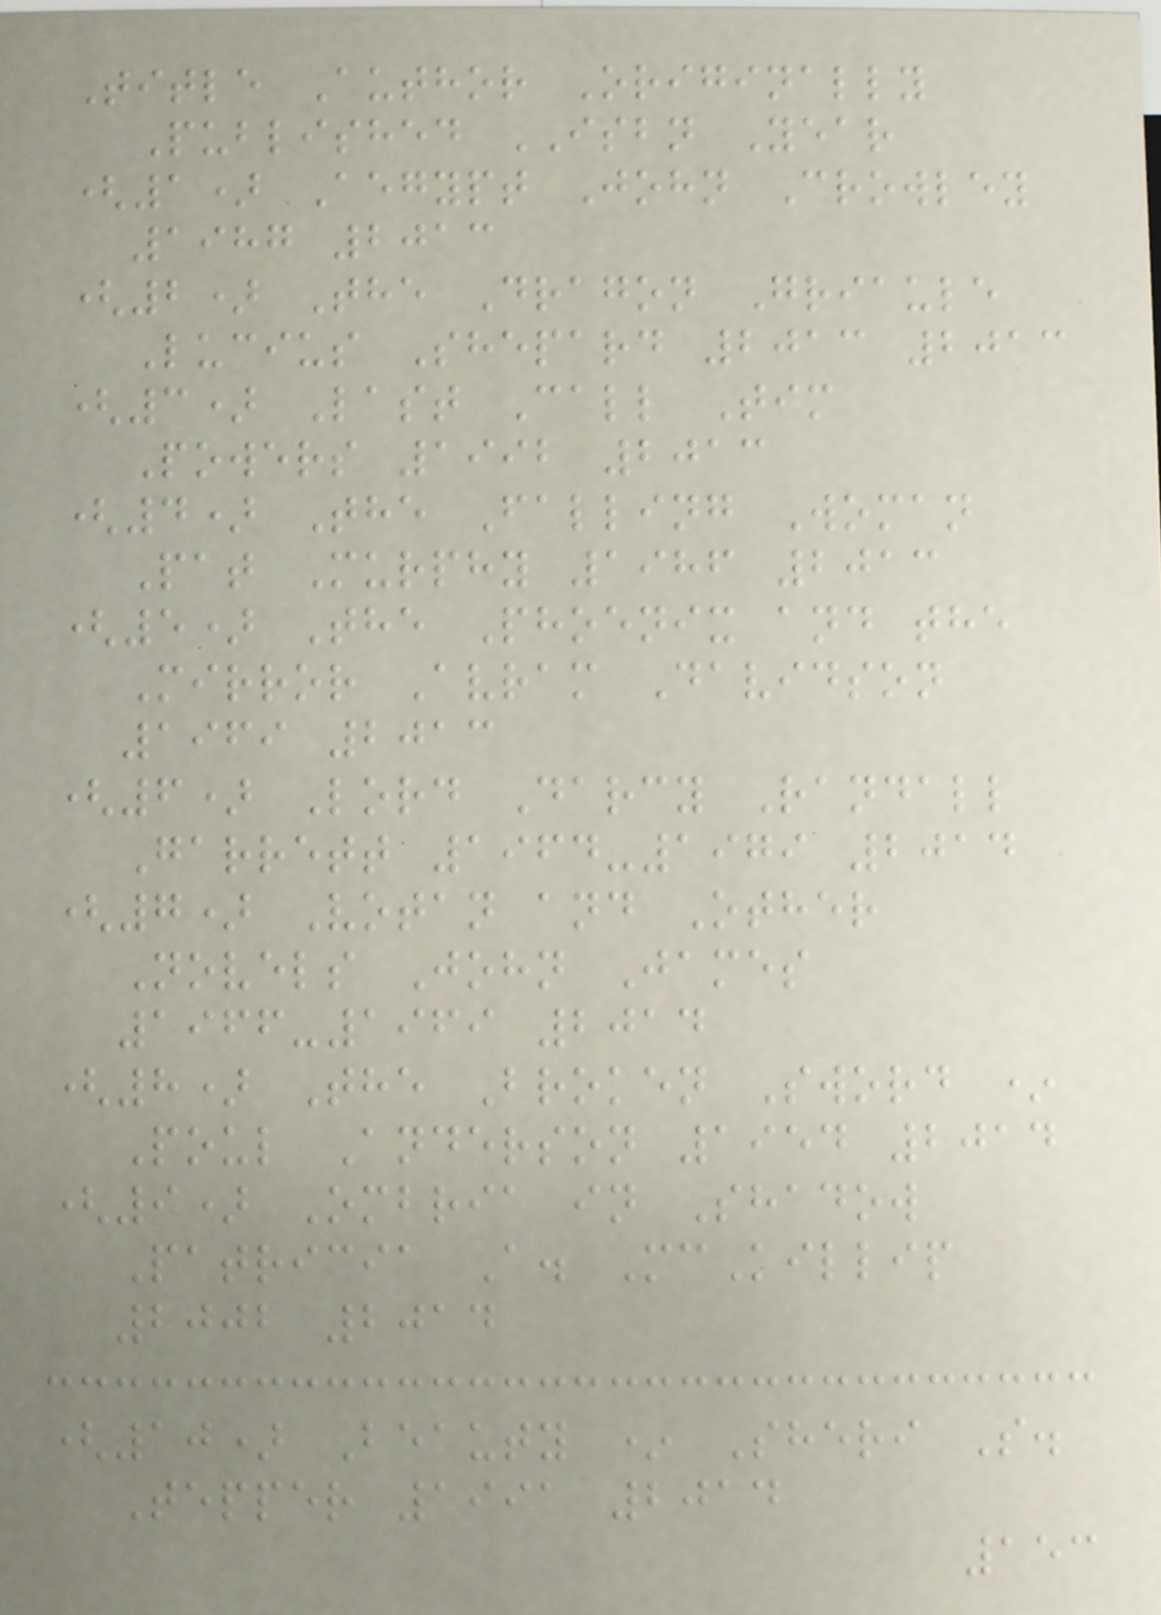Title Author Originally
Published ISBN Year
(1) Aegypt John Crowley
1987 2013
(2) The Dragon Griaule
Lucius Shepard 2013 2013
(3) Last Call Tim
Powers 1992 2013
(4) The Falling Woman
Pat Murphy 1986 2013
(5) The Phoenix and the
Mirror Avram Davidson
1969 2013
(6) Lord Darcy Randall
Garrett 1964-1979 2014
(7) Votan and Other
Novels John James
1966-1969 2014
(8) The Broken Sword *
Poul Anderson 1954 2014
(9) Ombria in Shadow
Patricia A. McKillip
2002 2014
(10) Beauty * Sheri S.
Tepper 1991 2014
153
